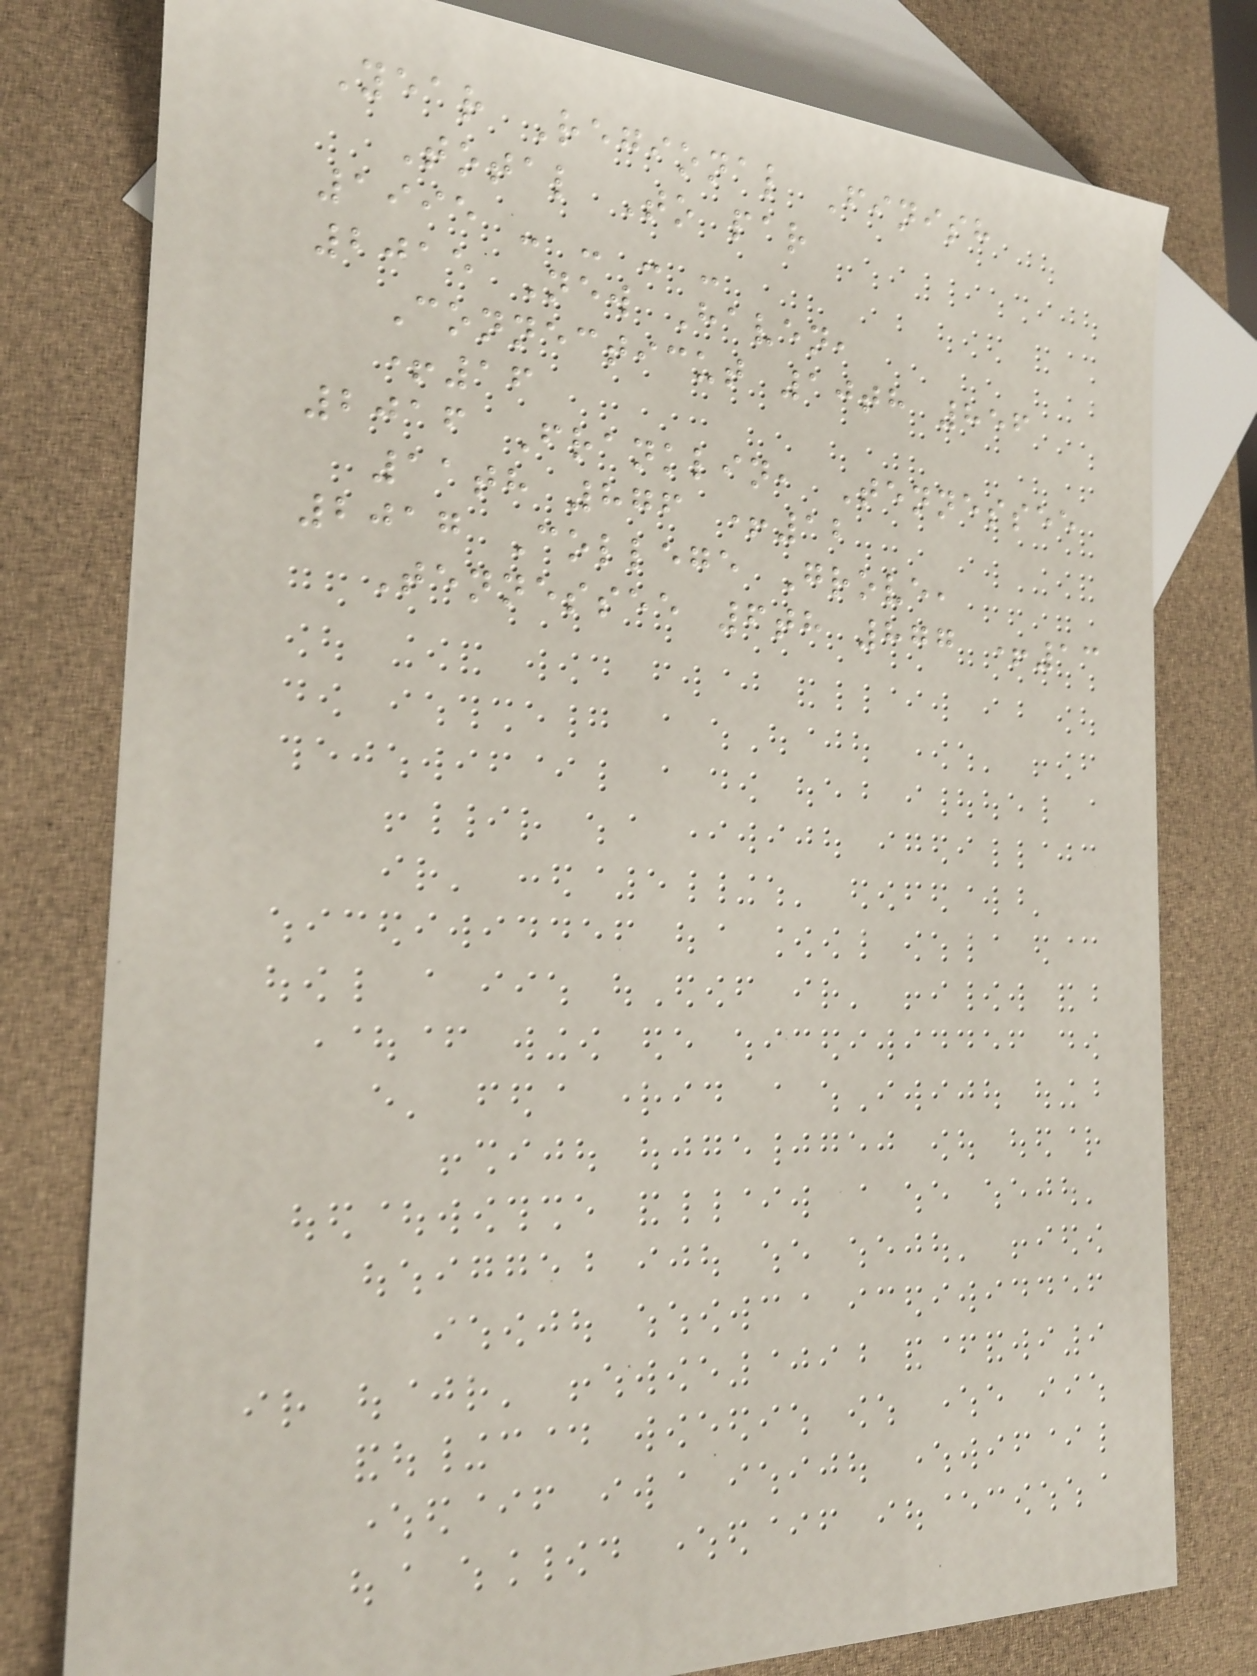Year Regional Finish
Total To par
1995 - - - -
2015 New Haven,
Connecticut 10th 856
+16
2016 Franklin, Tennessee
11th 876 +12
2017 College Grove,
Tennessee 6th 877 +13
